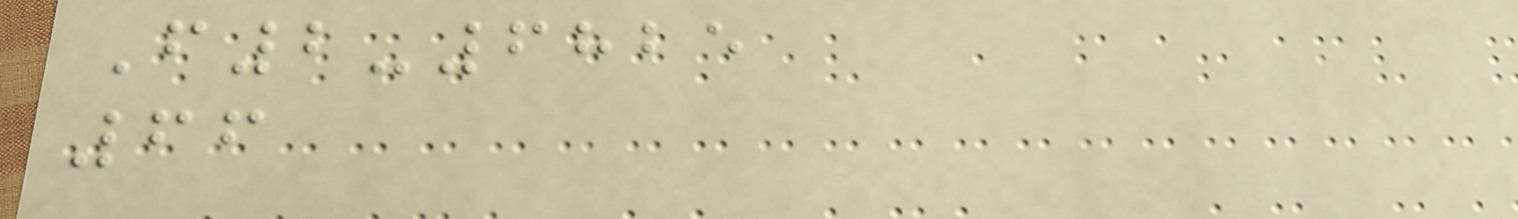F2-6825
66
